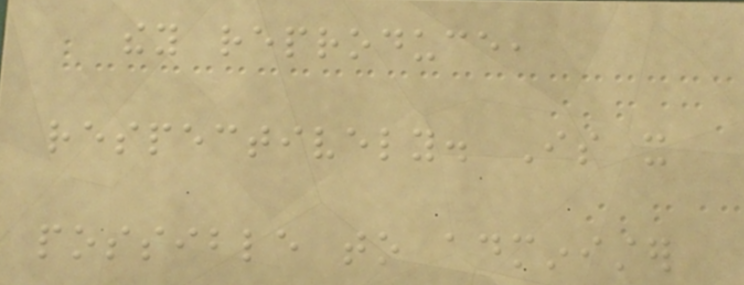they reproduce,
respectively. Is it
possible to administer
